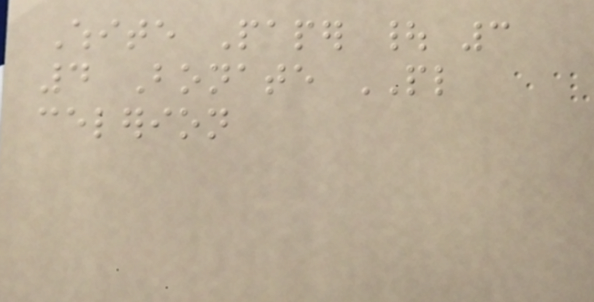White Paper | 3
4 Bonate PL
celerion
